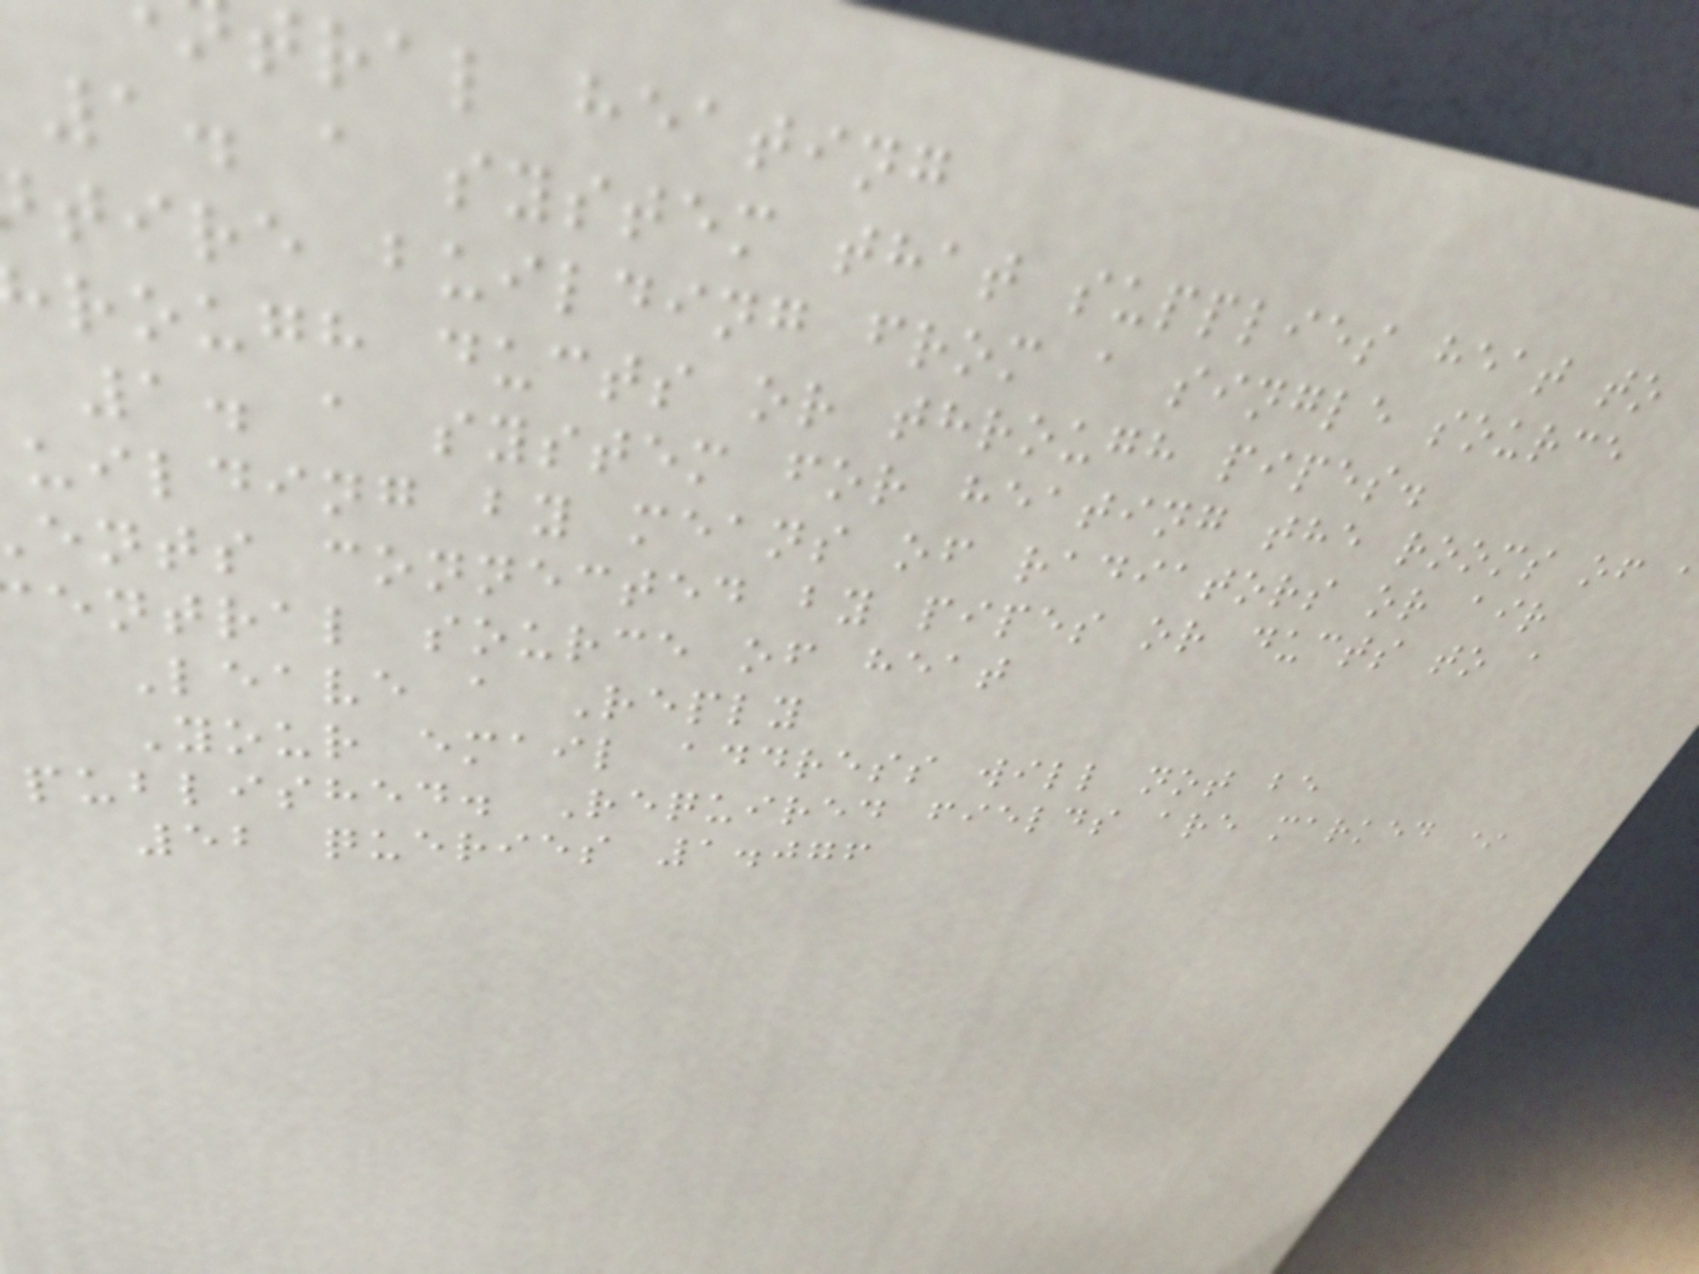tral heating
1. a system that supplies heat to
tire building from a single source
rough ducts or through pipes.
1. a system for heating the rooms of
uilding by means of radiators or air
ents connected by pipes or ducts to a
entral source of heat
Leave a Reply
Your email address will not be
published. Required fields are marked *
52 queries 1.076
